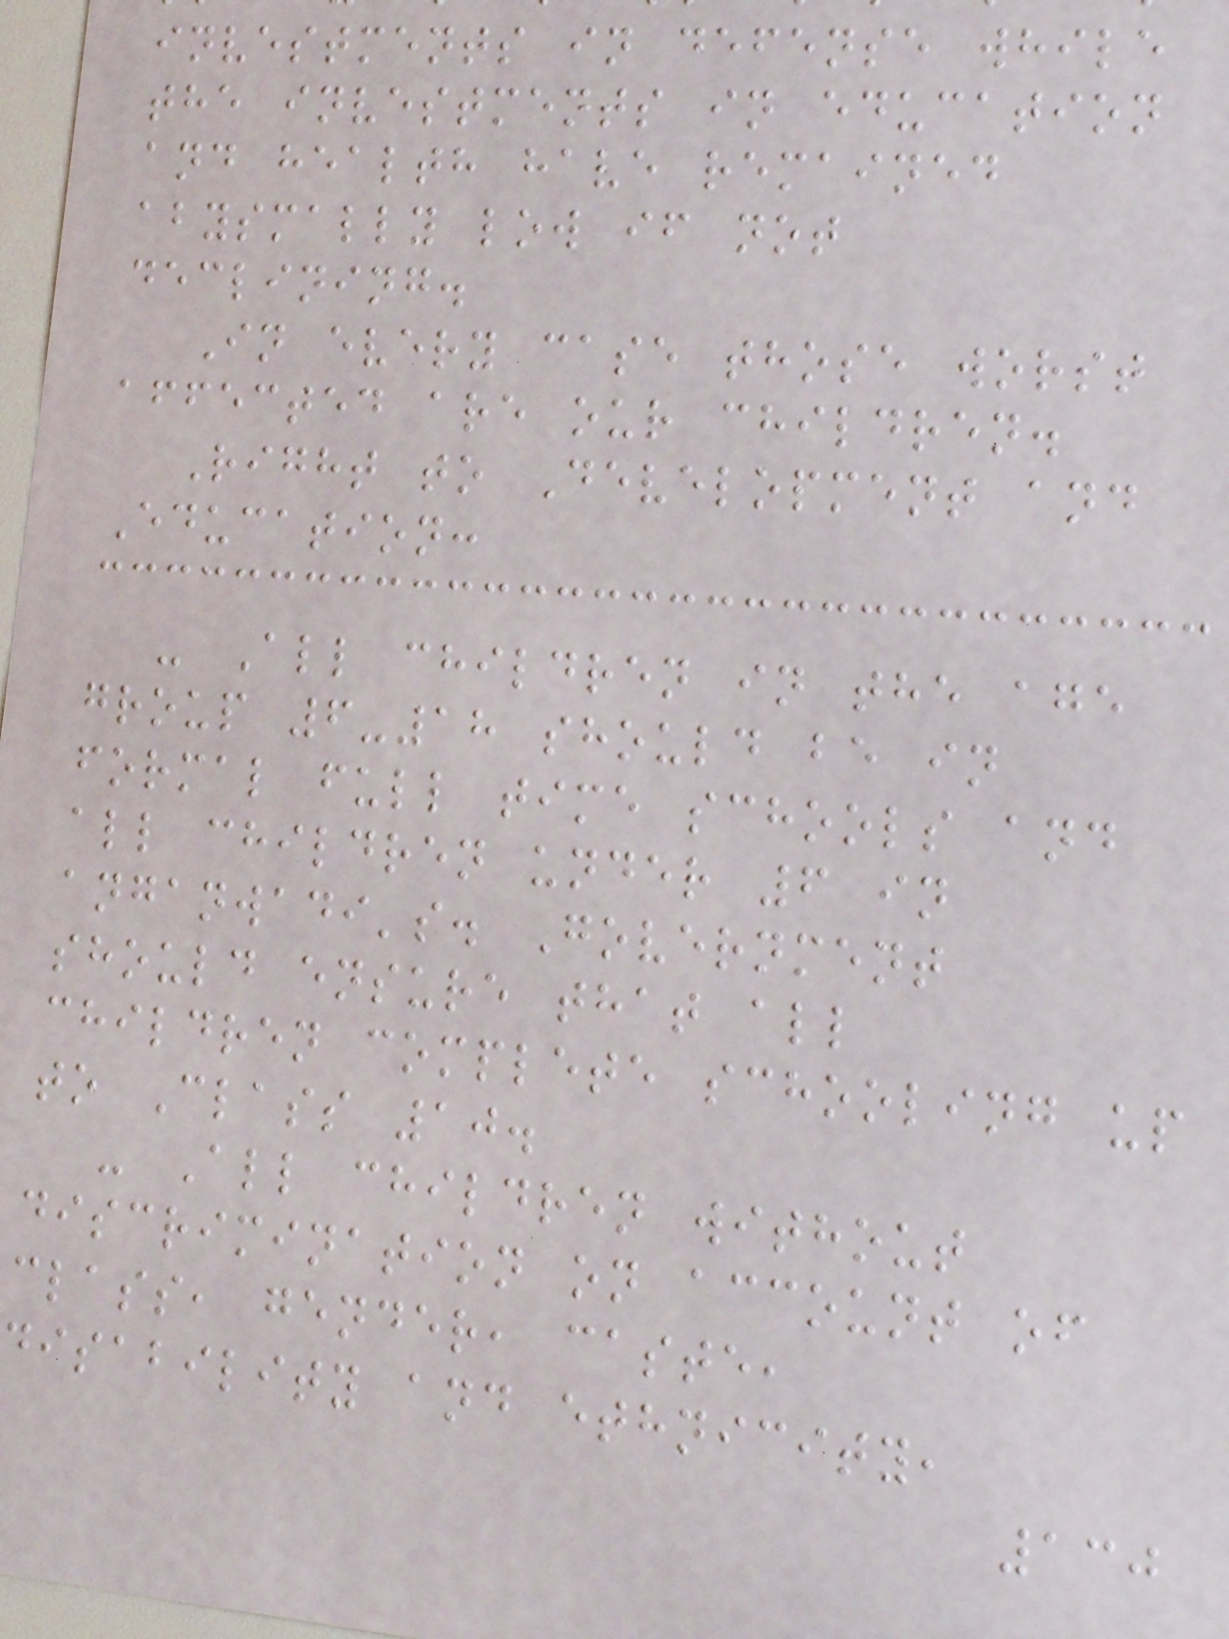investments in defense while
the investments in education
and health have remained
abysmally low if not
declining.
In every case those worst
affected are our children.
Right to Development and
Education:
- All children in the age
group 6-18 should be in
formal full time schools and
all children under 6 in
anganwadi's. Government
should ensure that all
children complete schooling up
to Class 10.
- All children without
discrimination on account of
class, gender, caste,
disability and ethnicity,
130
